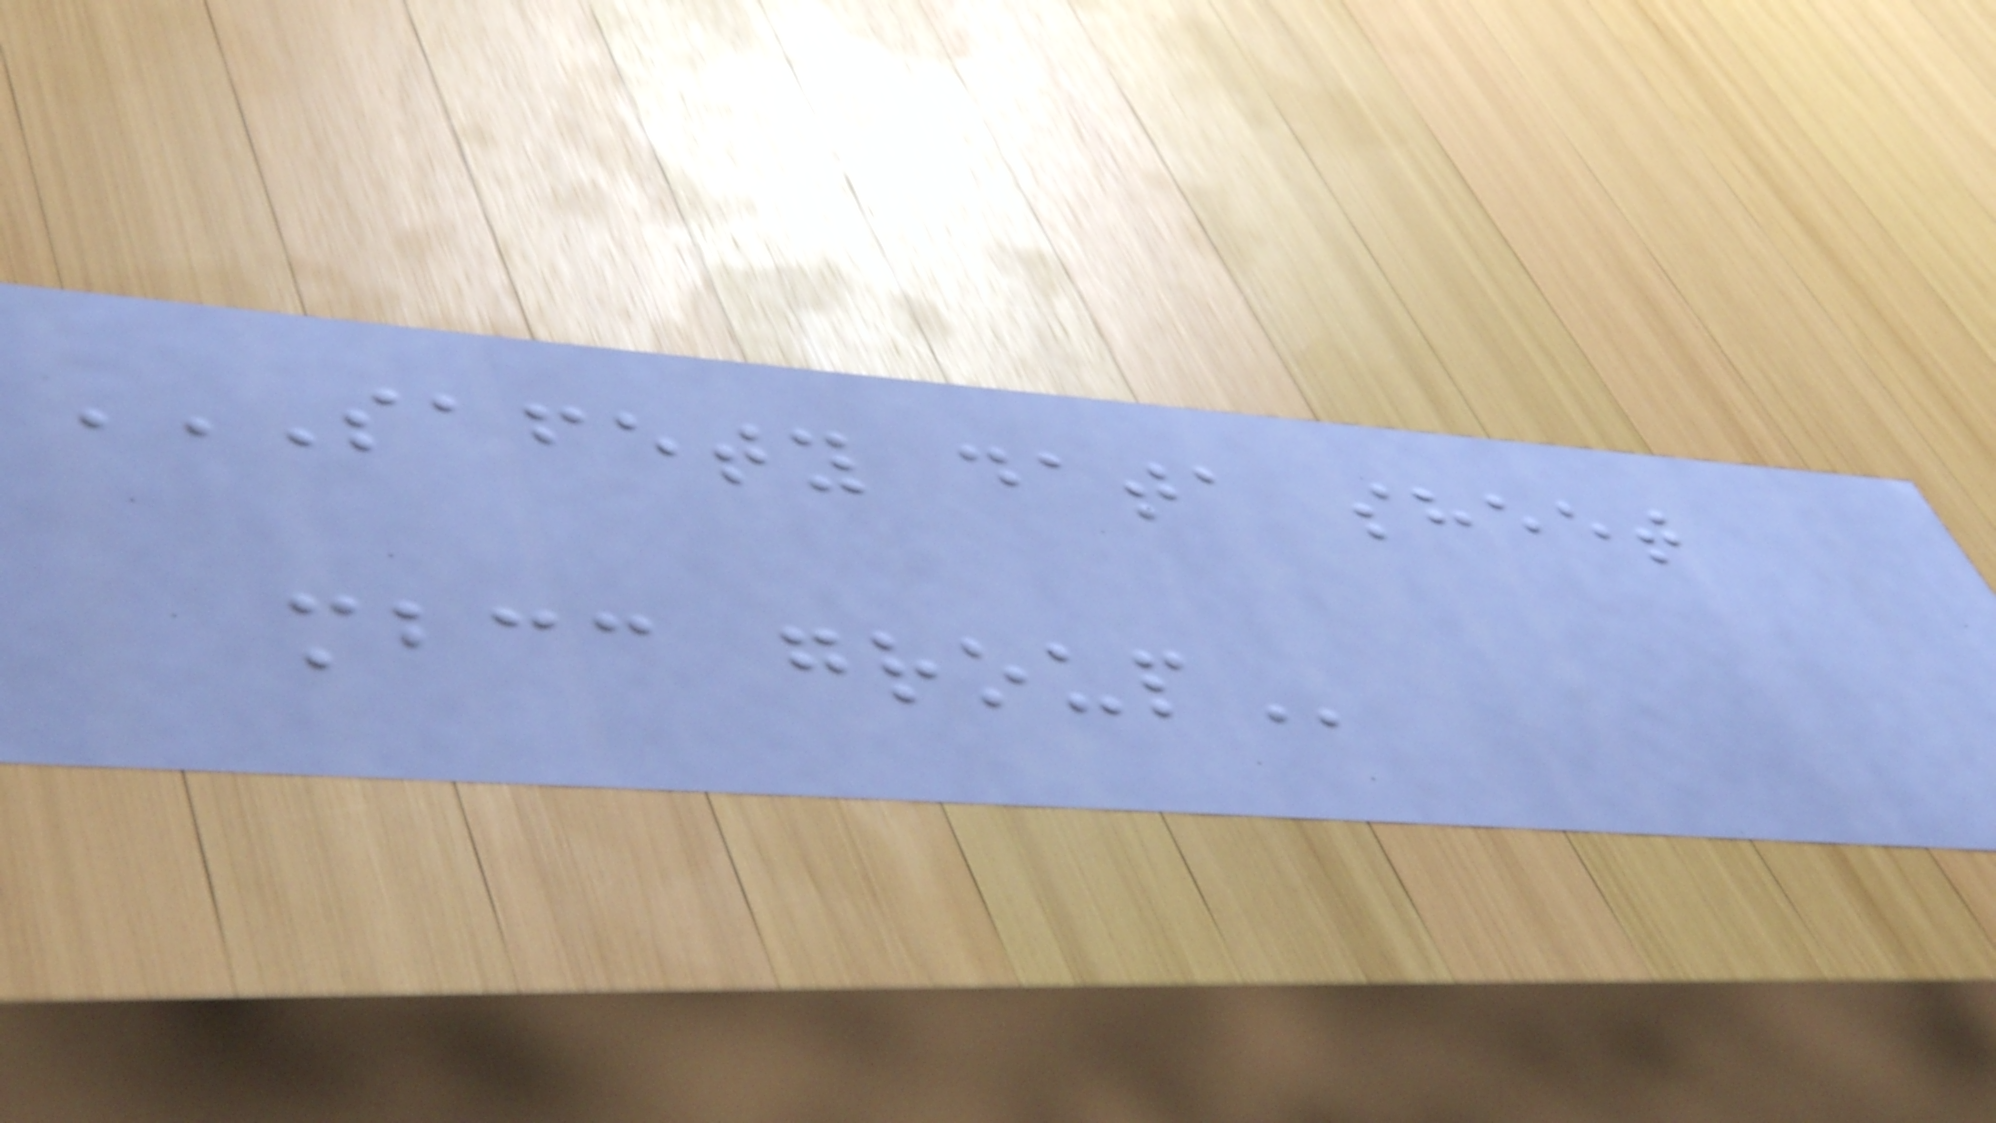SAFETY DATA SHEET
MBCC GROUP
